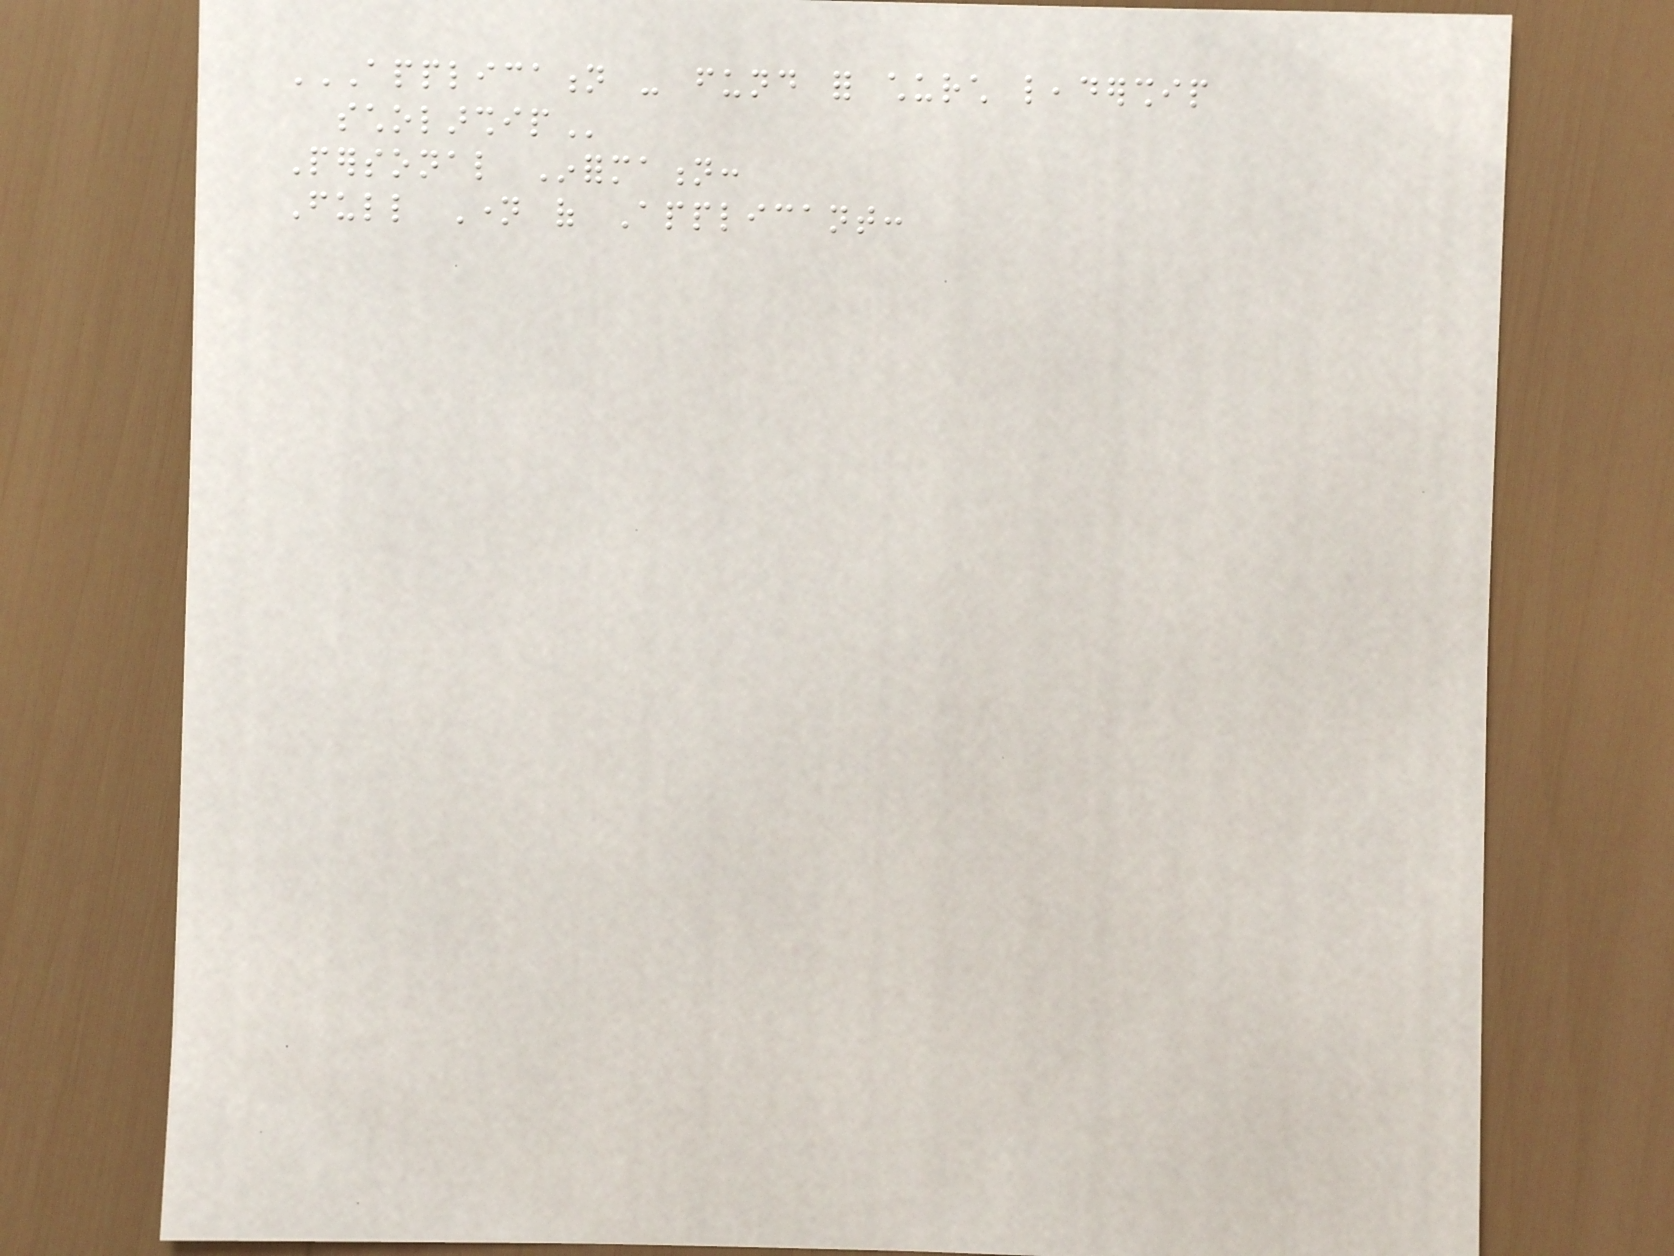APPLICATION - FUND FOR CHURCH LEADERSHIP
SCHOLARSHIP
Personal Information:
Full Name of Applicant:
